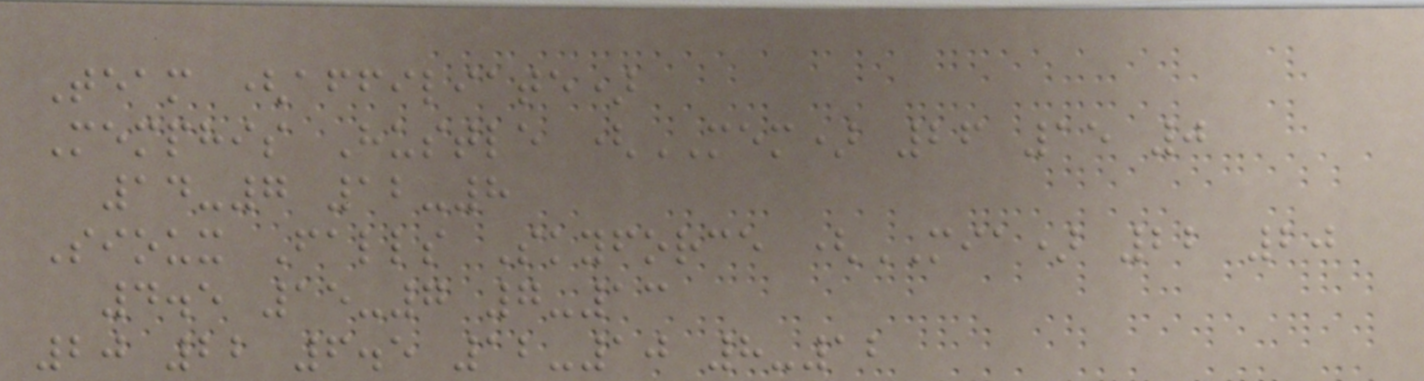Team (affiliate)
Memphis Hustle (MEM) 26 15 0
14-7 12-8
Sioux Falls Skyforce (MIA) 22 20
4.5 15-7 7-13
20 22 6.5 12-10 8-12
